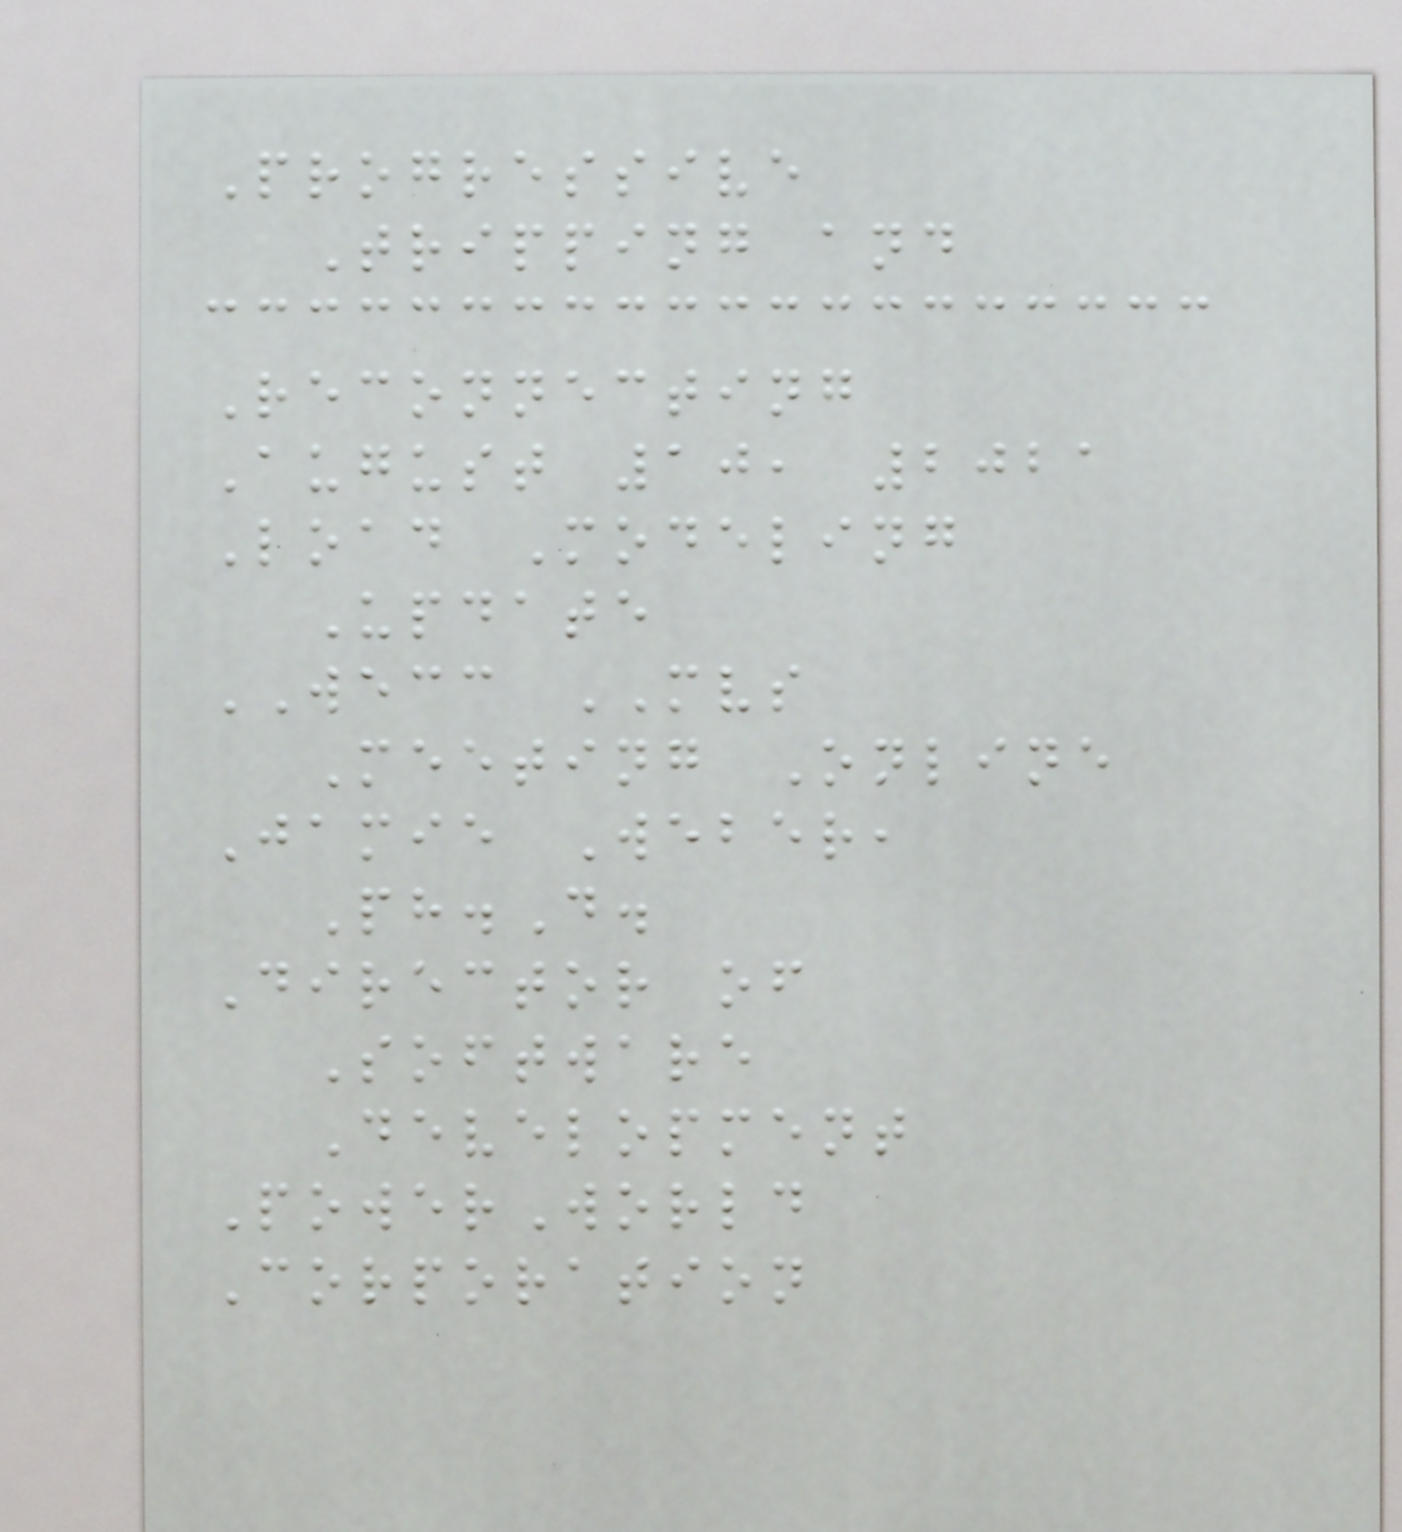Progressive
Tripping and
Reconnecting
August 10, 2021
Load Modeling
Update
WECC MVS
Meeting Online
Jamie Weber,
Ph.D.
Director of
Software
Development
PowerWorld
Corporation
